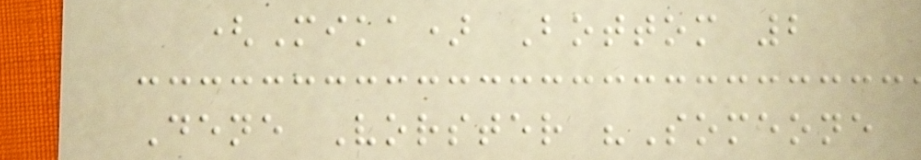(Mika) Bottom 2
Dene Vorster "Someone
